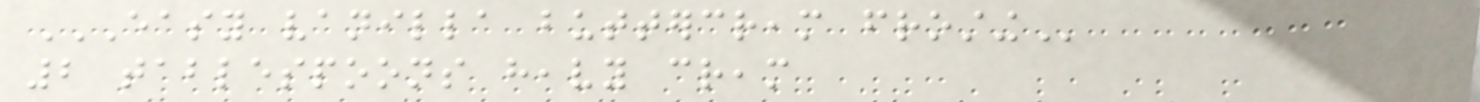EASY VANILLA BUTTERCREAM FROSTING
2 tablespoons heavy cream
